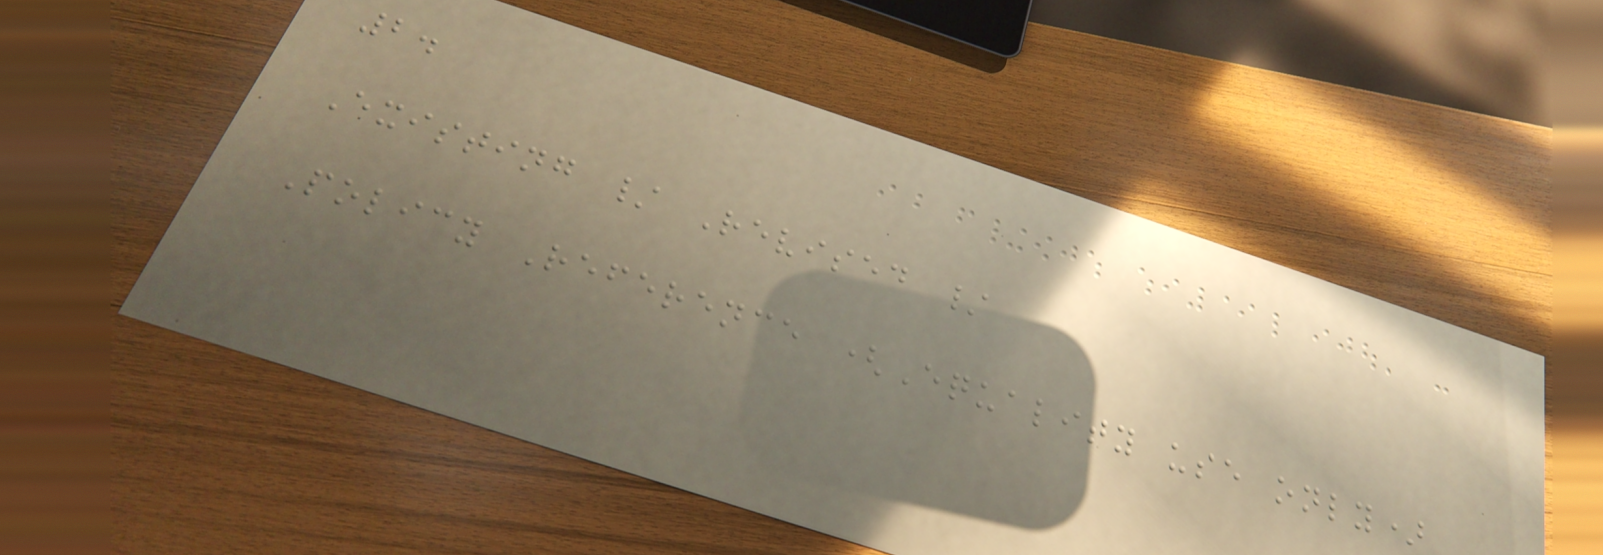2.
Existing / Revised /
Policy Reference (Equality use only)
